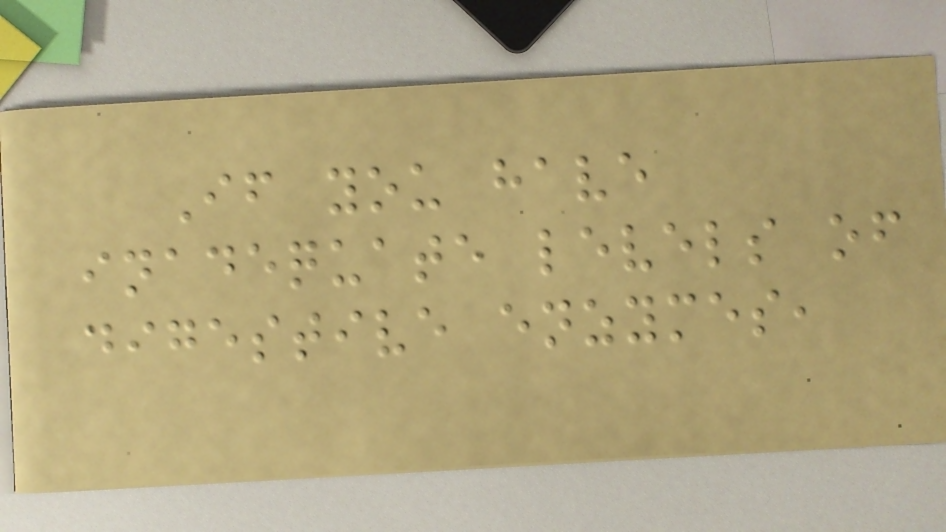If you have
inadequate levels of
digestive enzymes,
